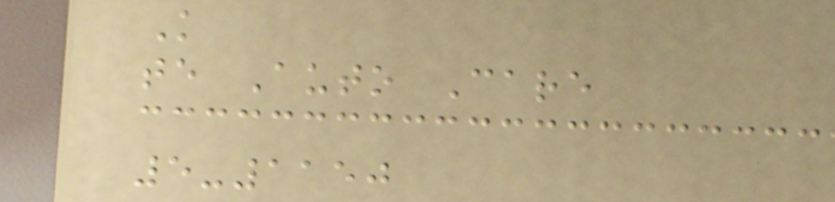K
te Auto Care
5-1150
